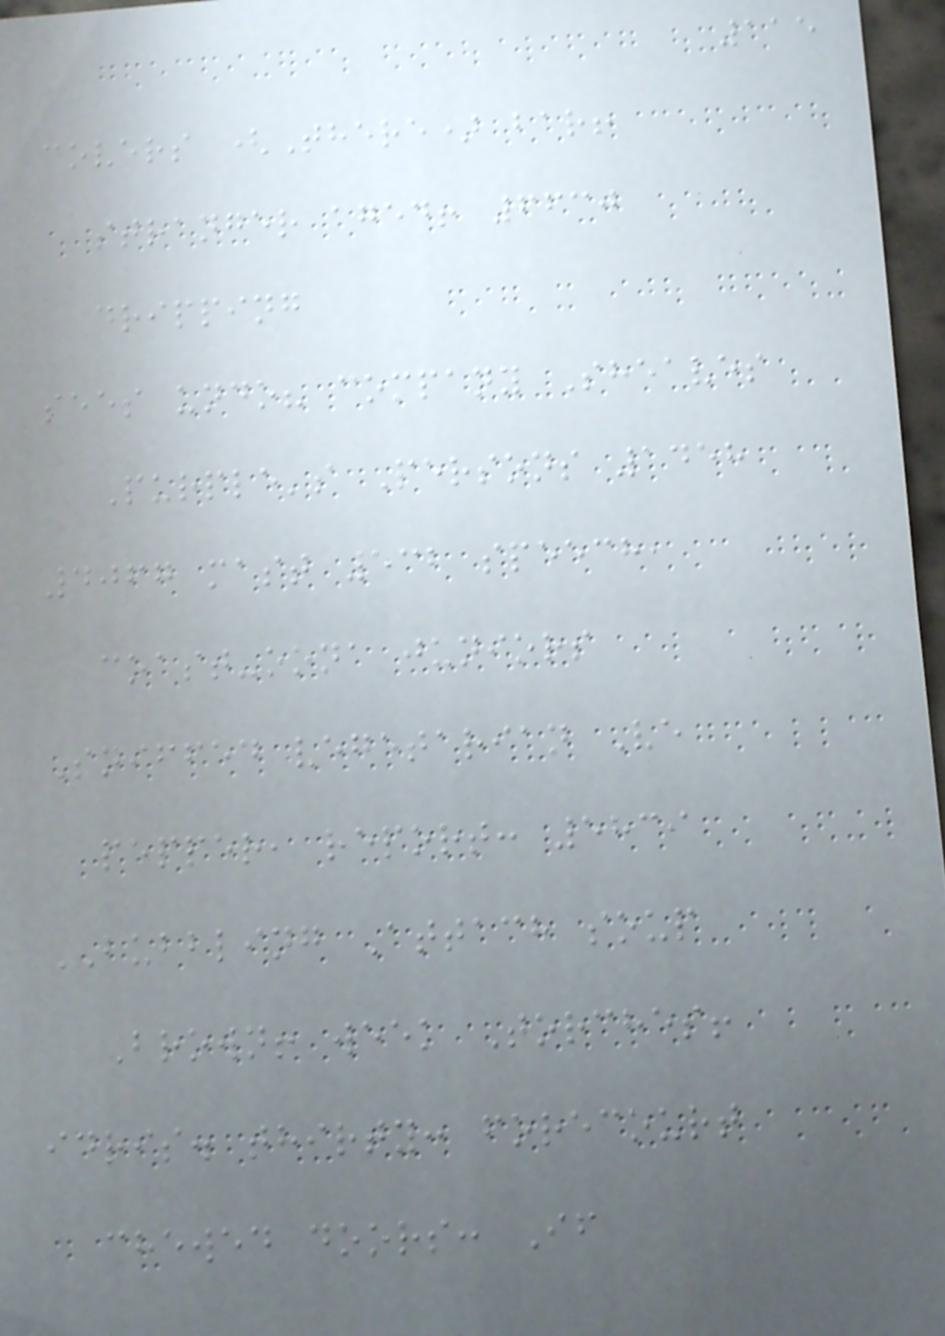115
covers (There) bar!
stranger aged! 6630
dripping
sees undo? company Sheaves
Purple's Persons 1458
4067 mast 532 speech,
coast-oona juniors
Sniffed vegetarian Ve
pepper, report: 5839
BUBBLING Attach soup
Brown! week Torches!
idris. thirty: forecourt
chewed doors: If
